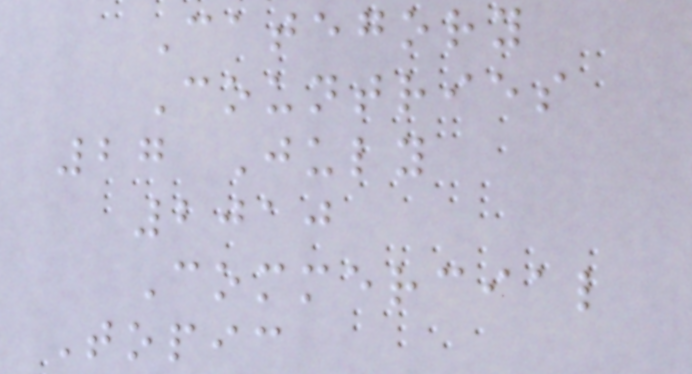Category
Countries
27 July
2010
Commercial
Topic
